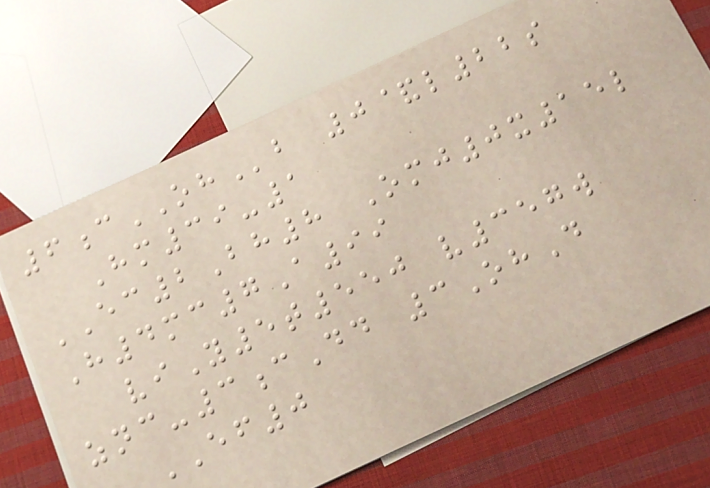6cOHb 0&l22s
Hm39-1
EC2Bh8 Omj0x15l
H4mc7A99
viY5t550 v357w
znc-3cDd 3OhD
EF0
